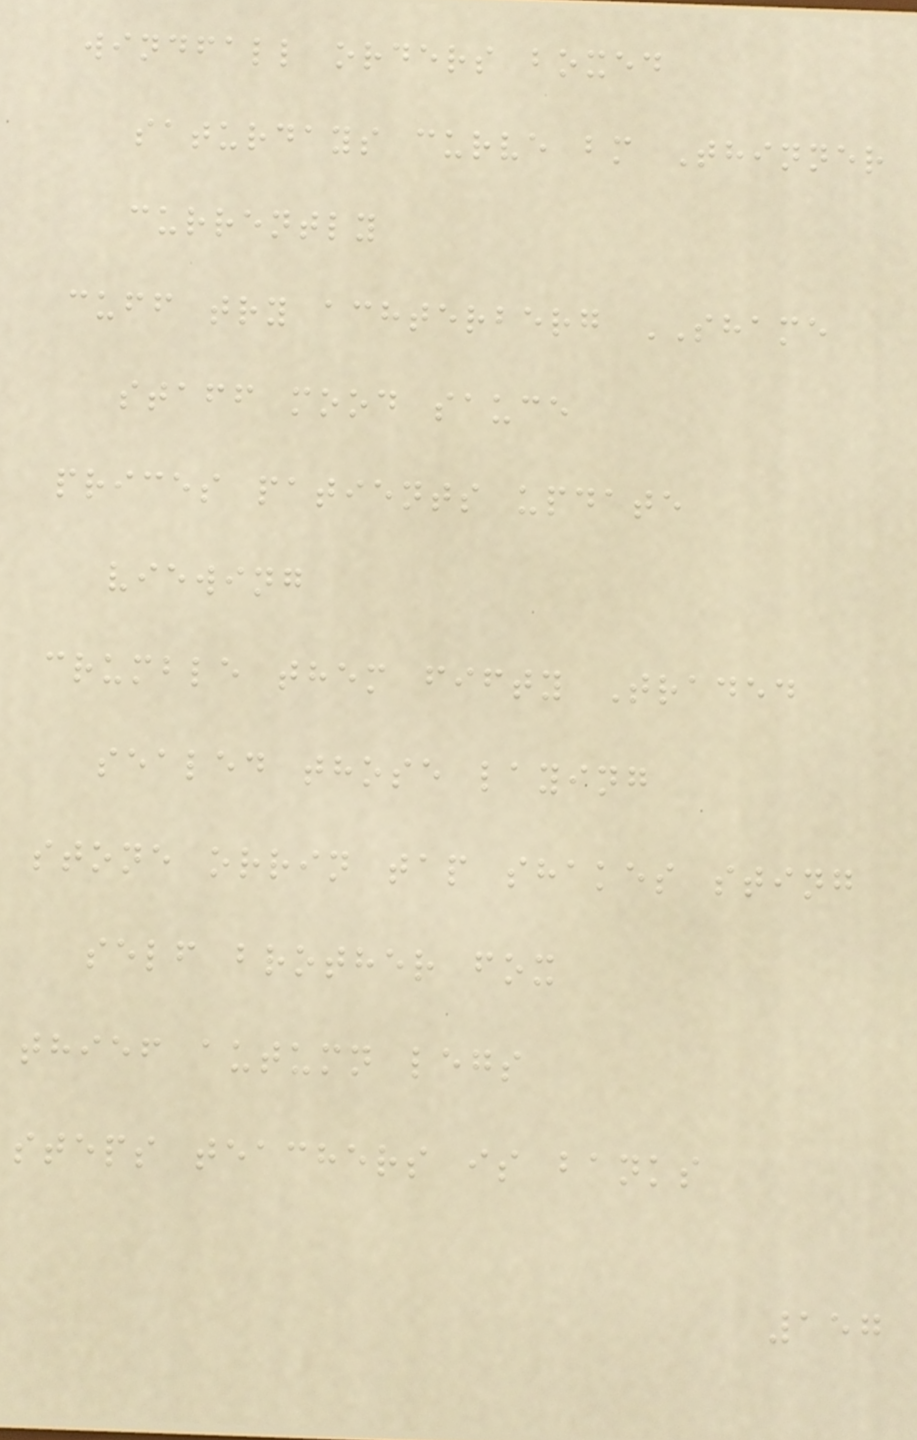windfall orders boxed
saturdays curve bm Thinner
currently
cuff try achterberg SHAME
staff mood sauce
prices patients update
viewing
crumble them fifty Traded
sealed those laying
stone orrin tap shakes sting
self brother fox
thief autumn legs
steps teachers is banks
157
